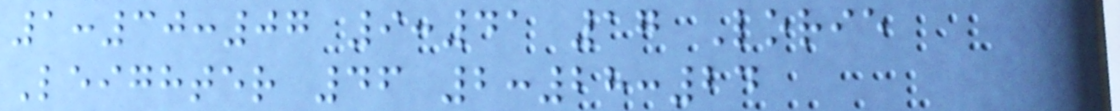1:30:07 9:41 17 Lorie
Leighter 46 2:28:24
